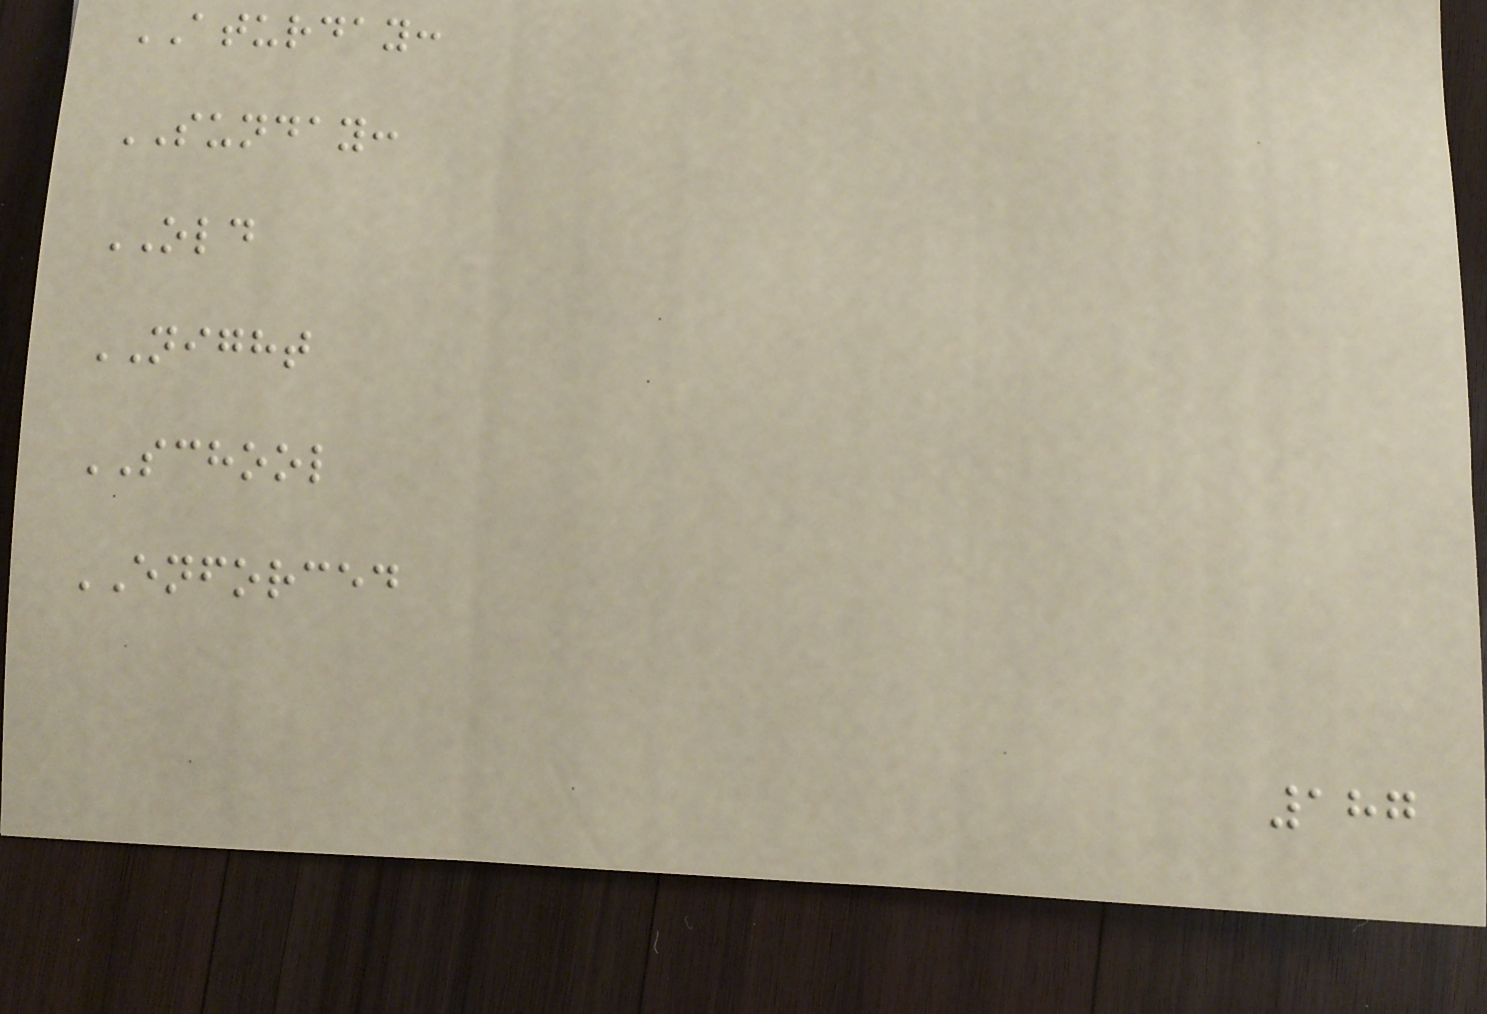ATURDAY:
SUNDAY:
OLD
NIGHT
SCHOOL
ENFORCED
187
